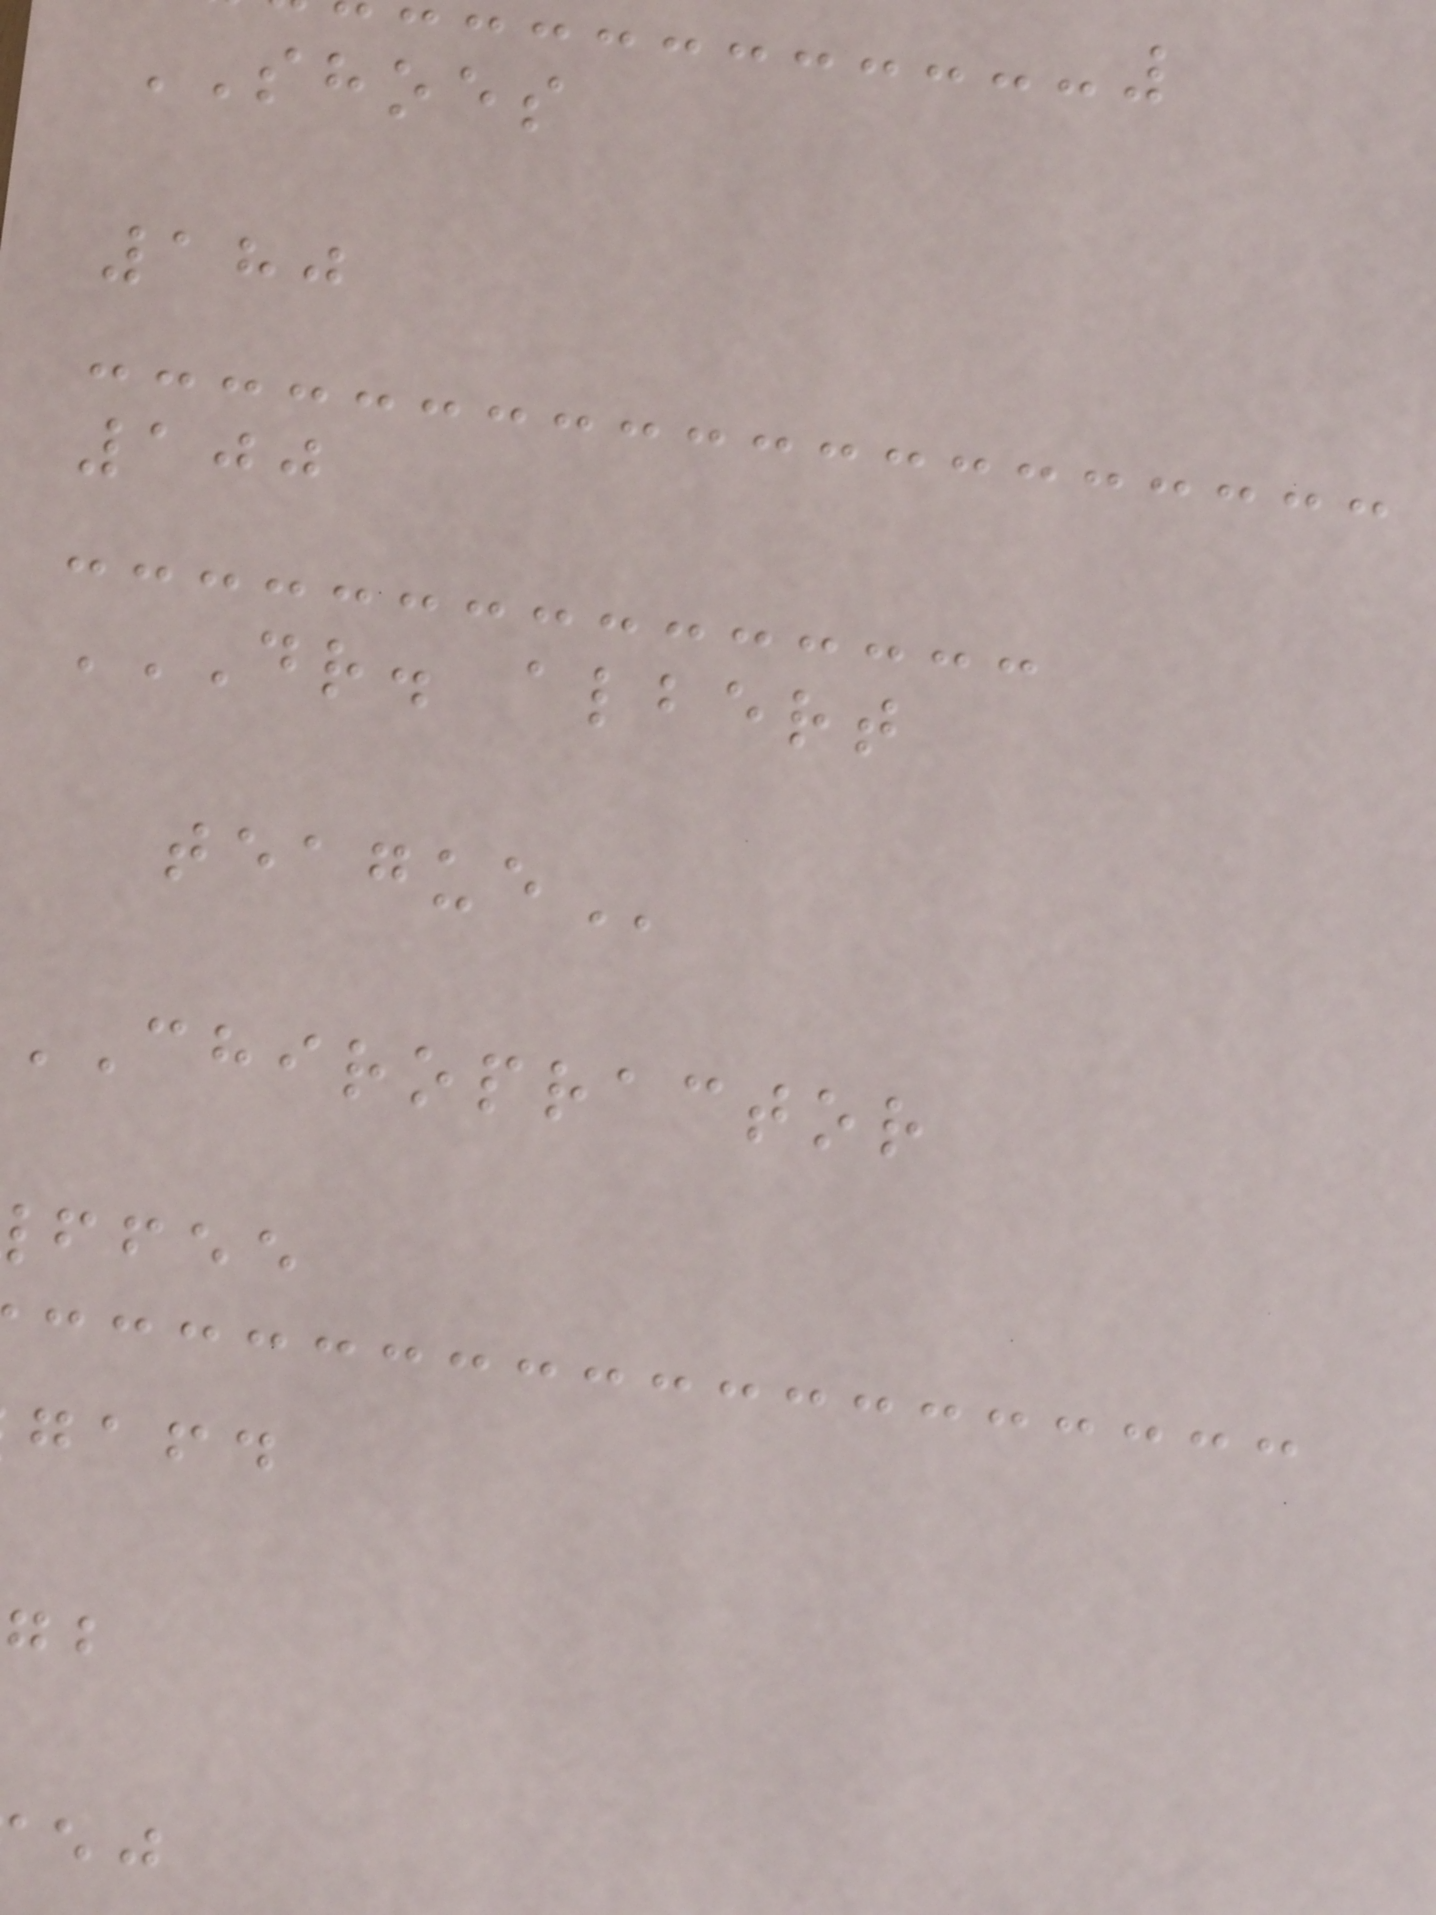SHOES
180
100
DR. ALBERT
CHIROPRACTOR
ffee
gafd
